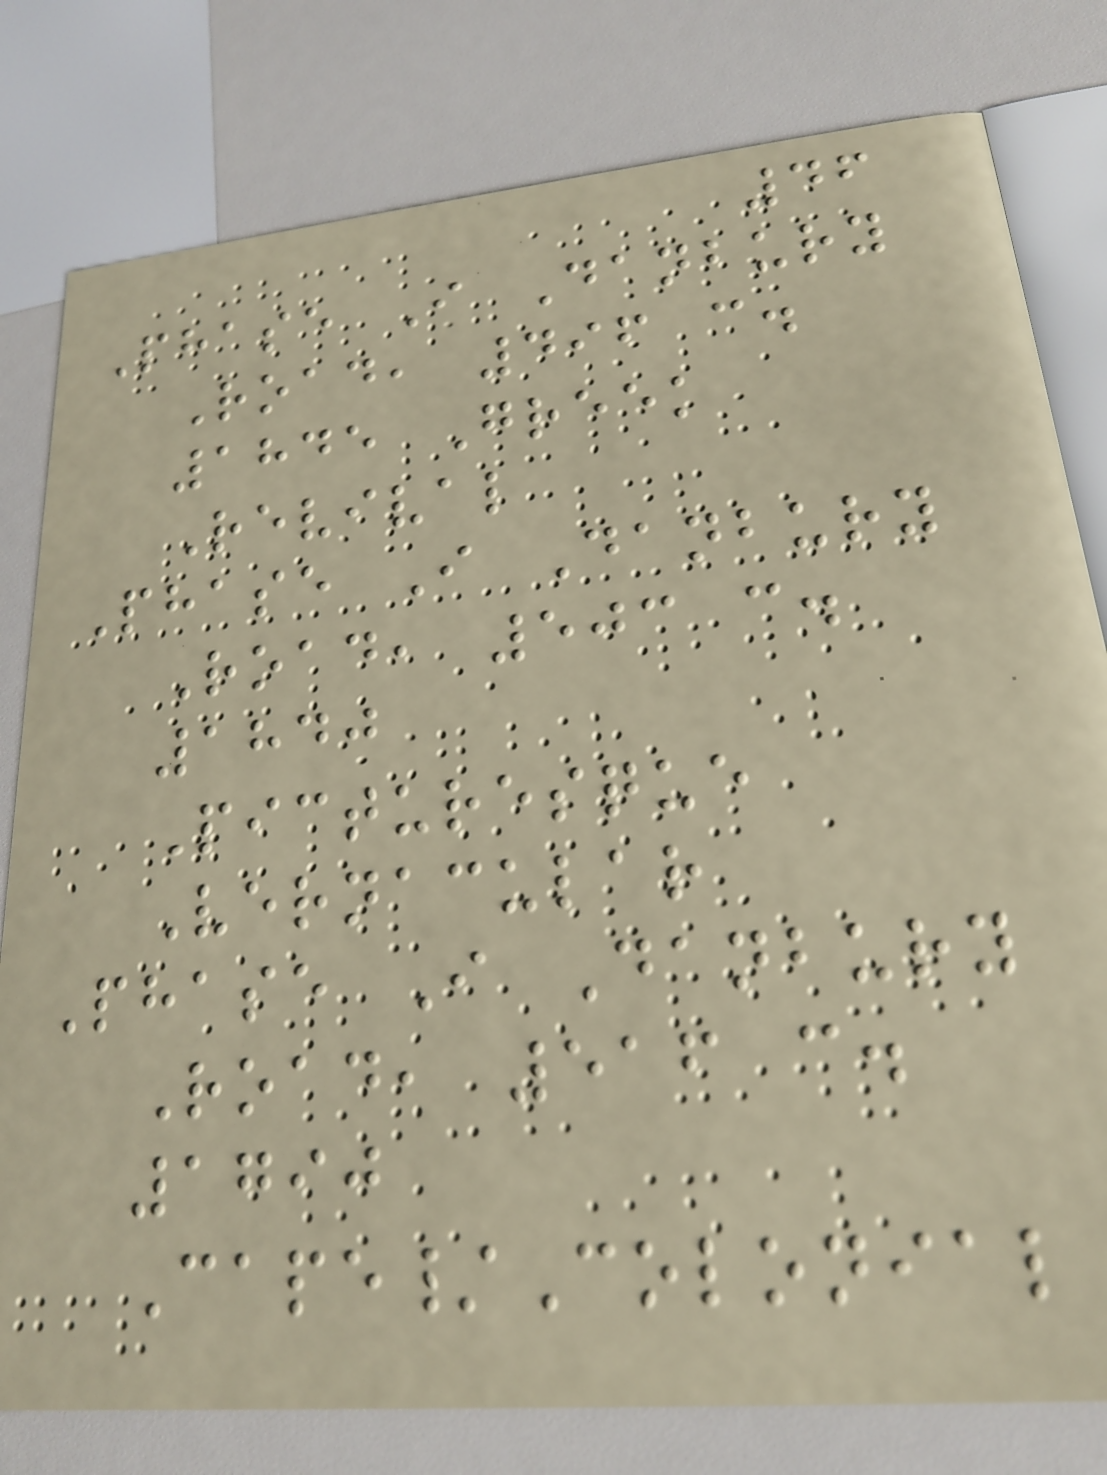46
Phase I Danbury
Road, 496 c.
1845 Greek
Revival
Phase I Danbury
Road, 503 c.
1840
Picturesque
Vernacular
Phase I Danbury
Road, 516 c.
1790
Cape/Colonial
